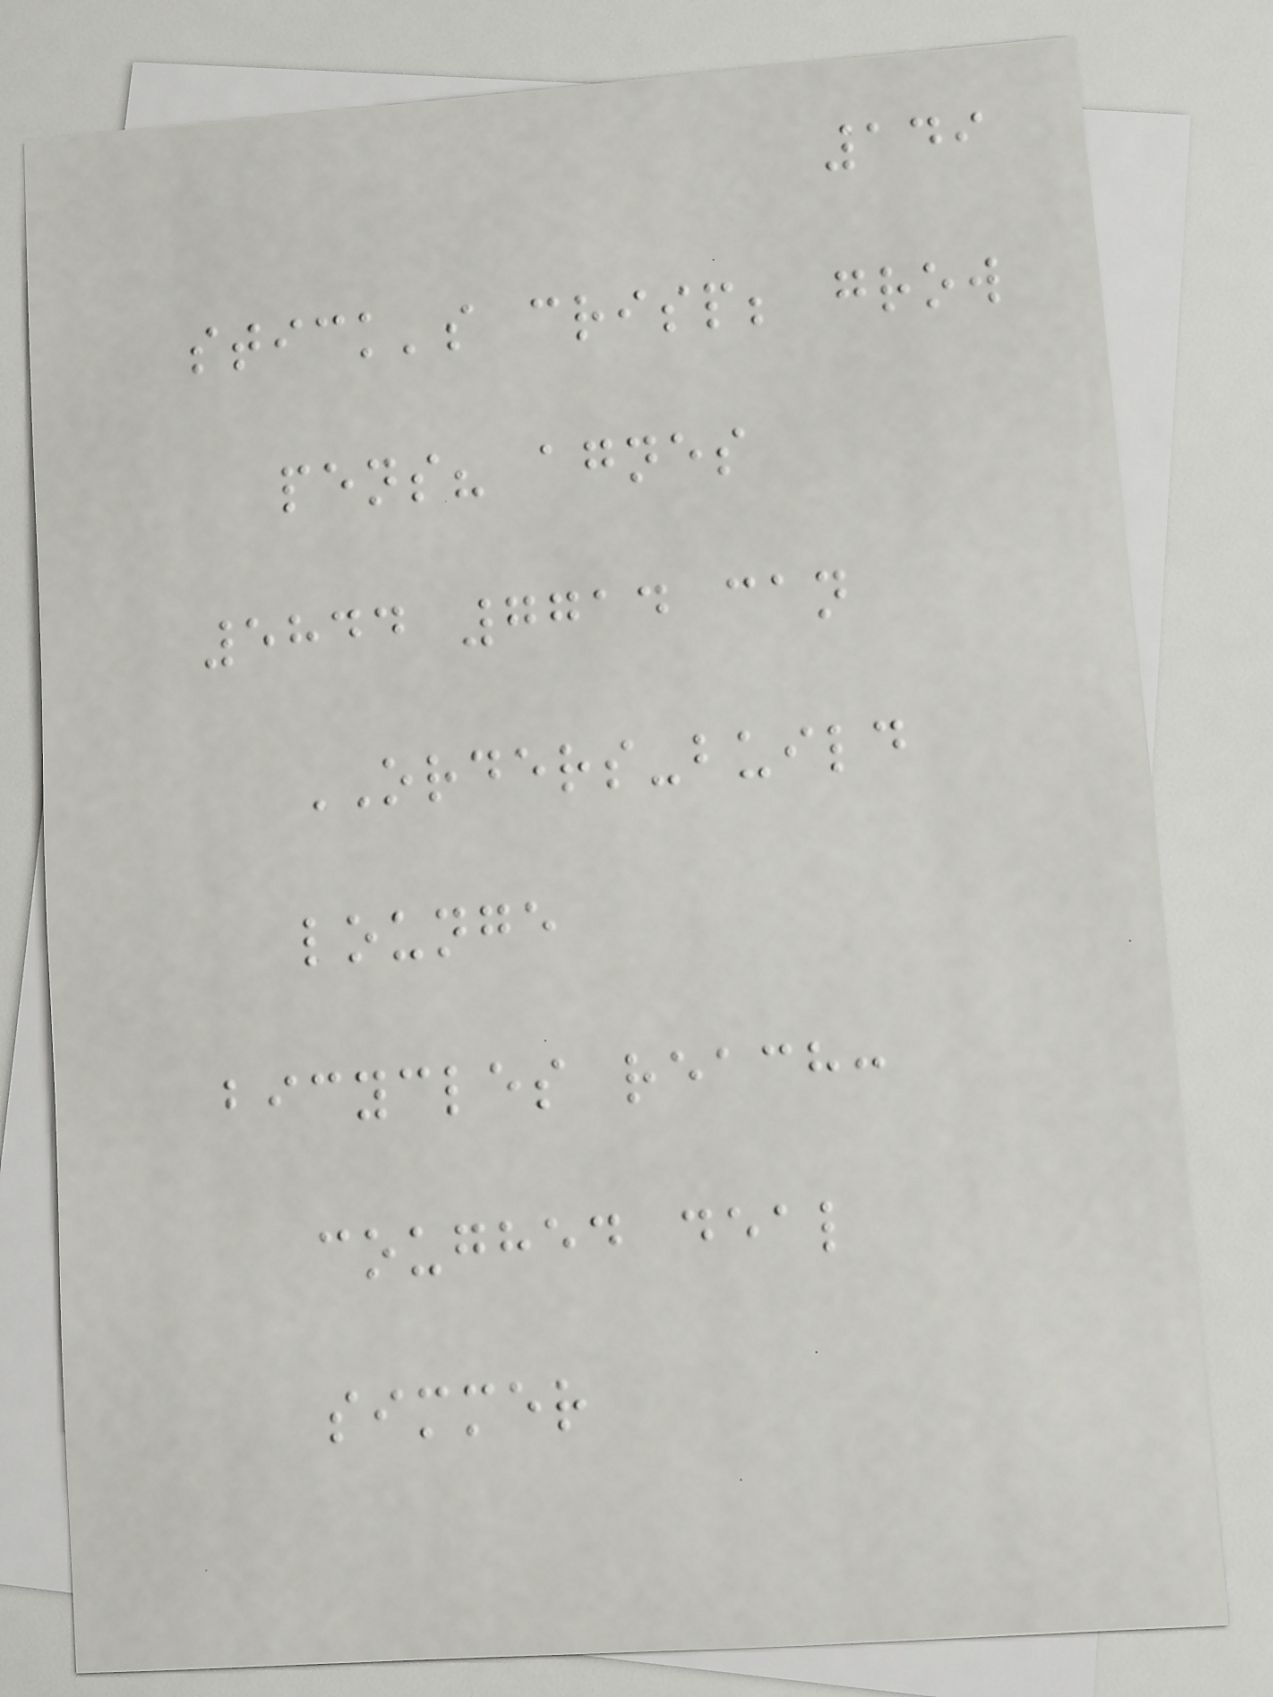149
stick's crisp; grow
pens? agnes
5844 7714 can
ORDERS-build
lounge
bicycles reach:
coughed deal
simmer
